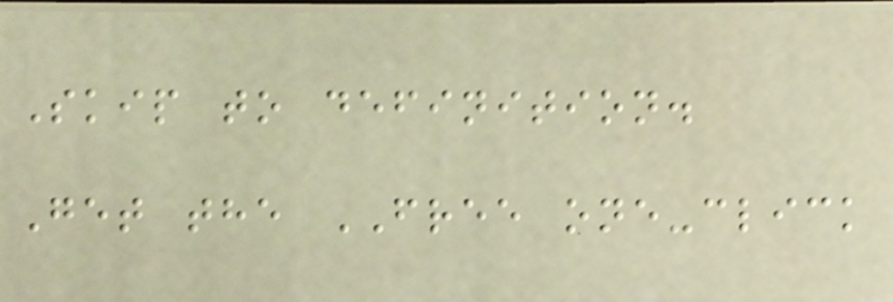Skip to definition.
Get the FREE one-click
